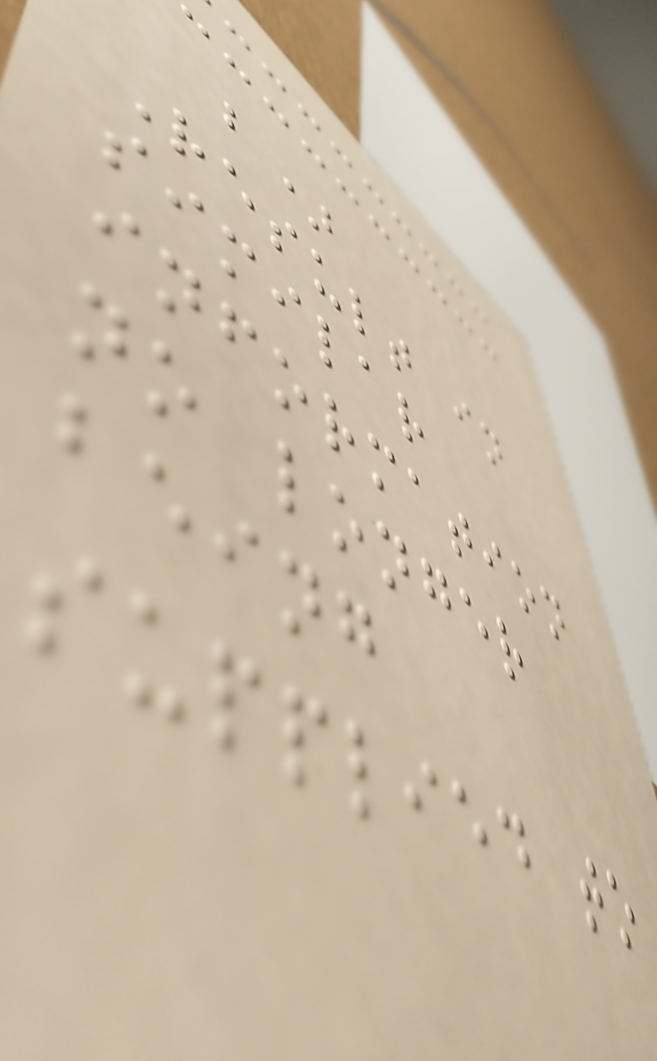b)
Result in
similar
information
no longer
being
supplied to
